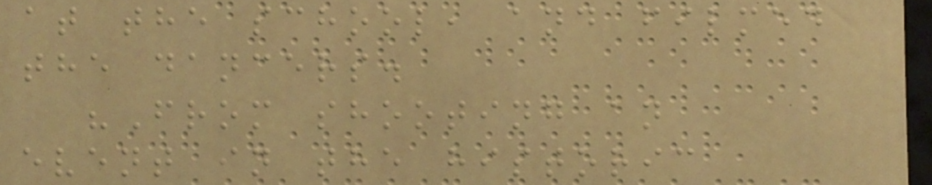at the school, and filmed
the dancers.
"From shooting an
event in the historic
